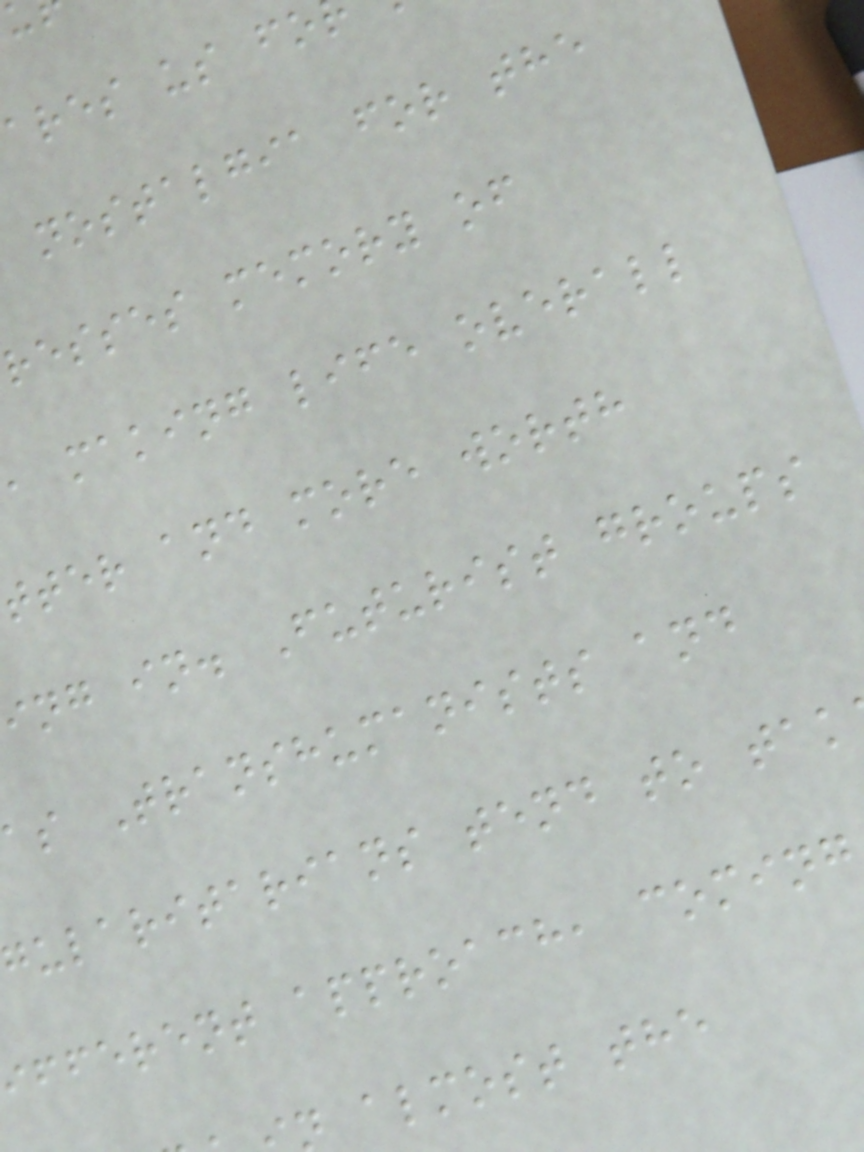ares us fo
nostalgia for the
resses memory of
, making life overall
tter and more worth
ing in. Futurist groups
as Transhumanists and
gularitarians tend to tak
fferent approach, coming
almost the
